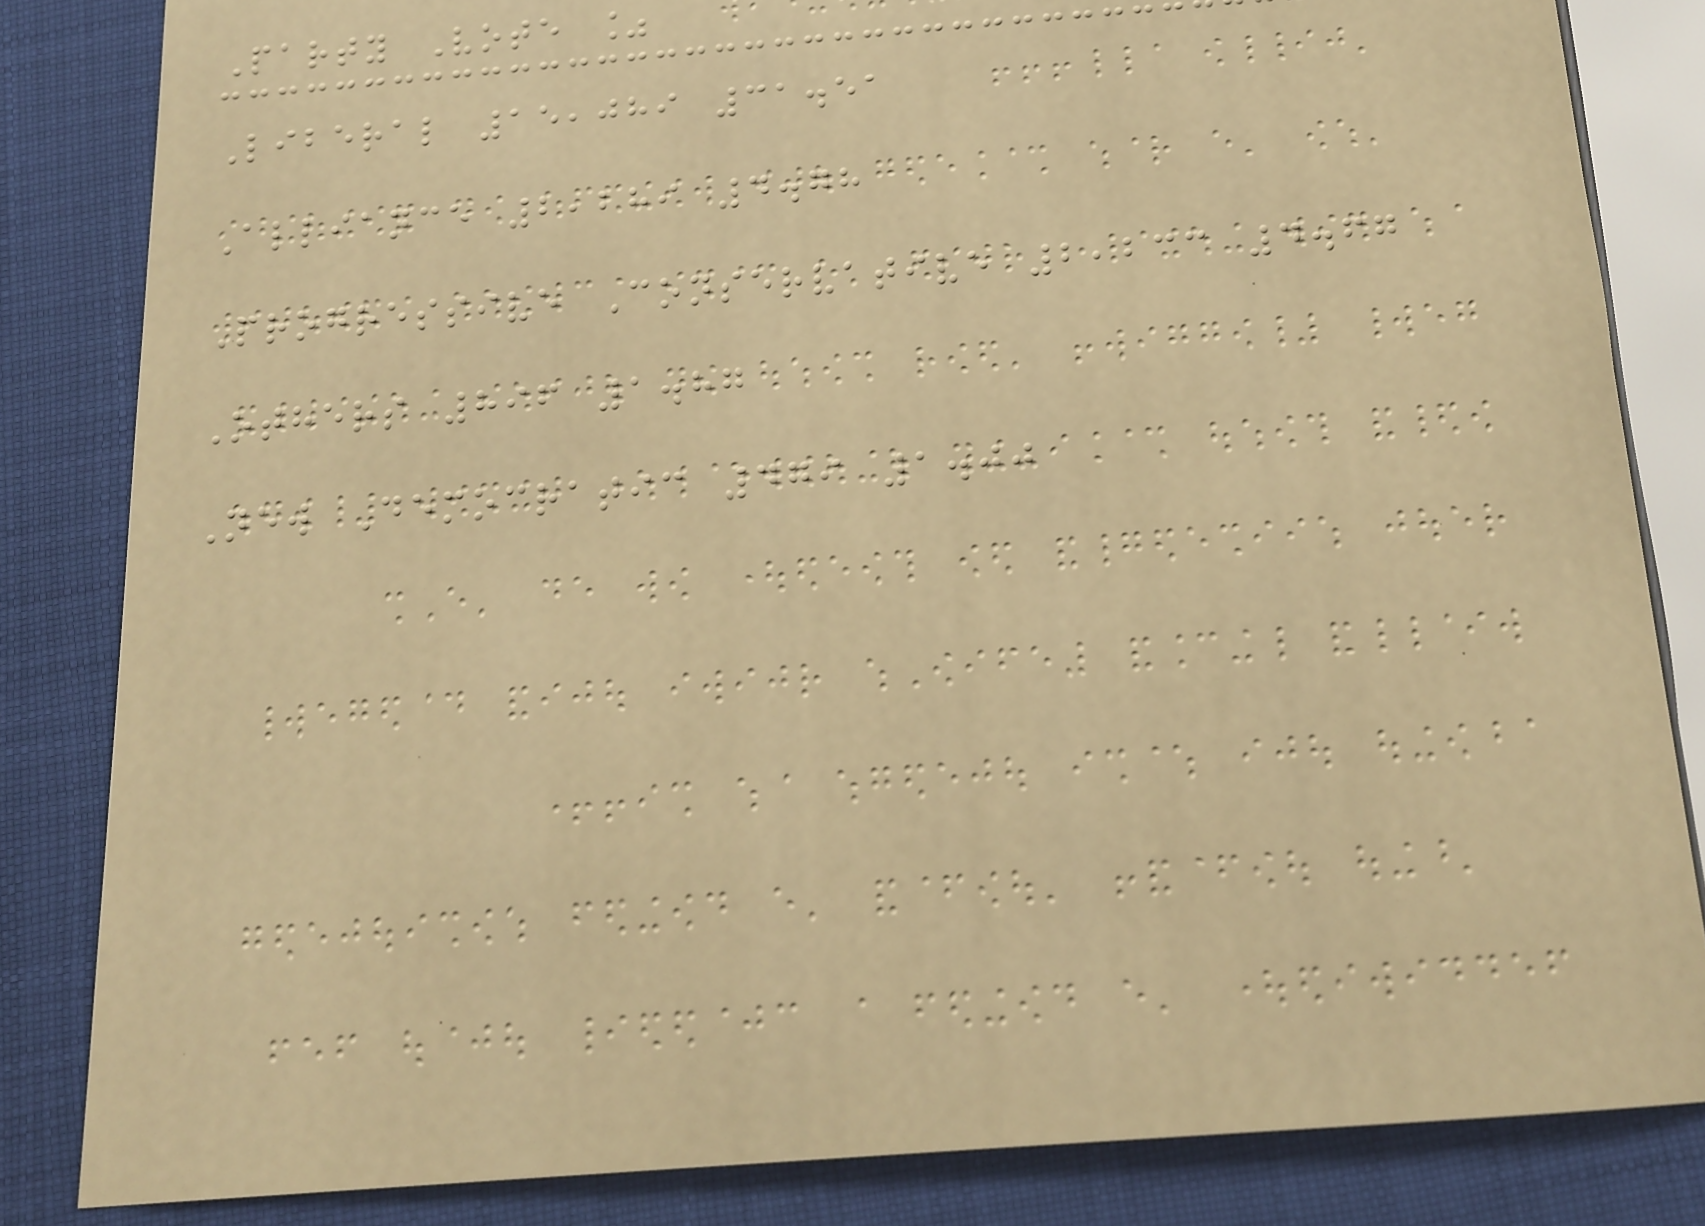Party Vote %
Liberal 15,089 31.51
Alliance 2,289 4.78
Progressive Conservative 2,233 4.67
Others 896 1.87
New Democratic 479 1.00
